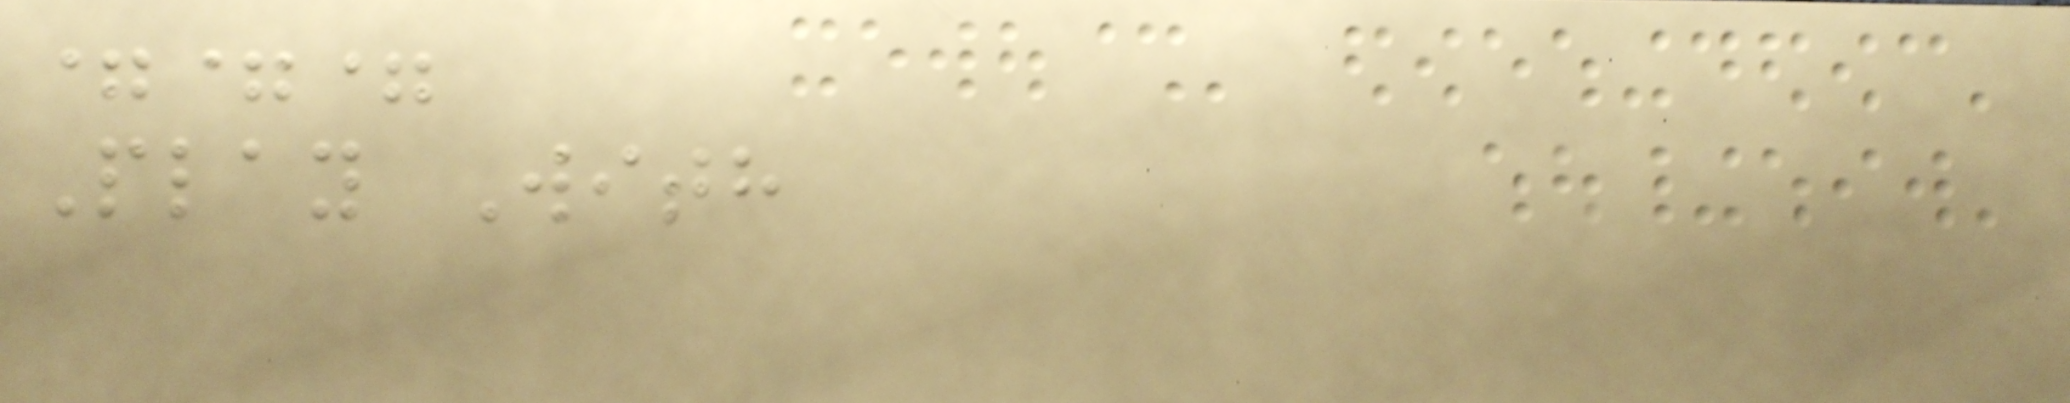===
Play With
